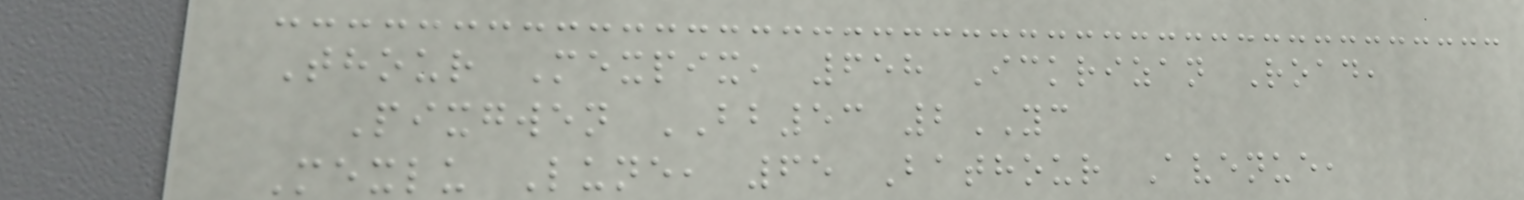Thour Mexpix, 658 Ickrizan Road,
Pixgwen BB53 2YC
Mexlu Lune, 65 Bathour Avenue,
